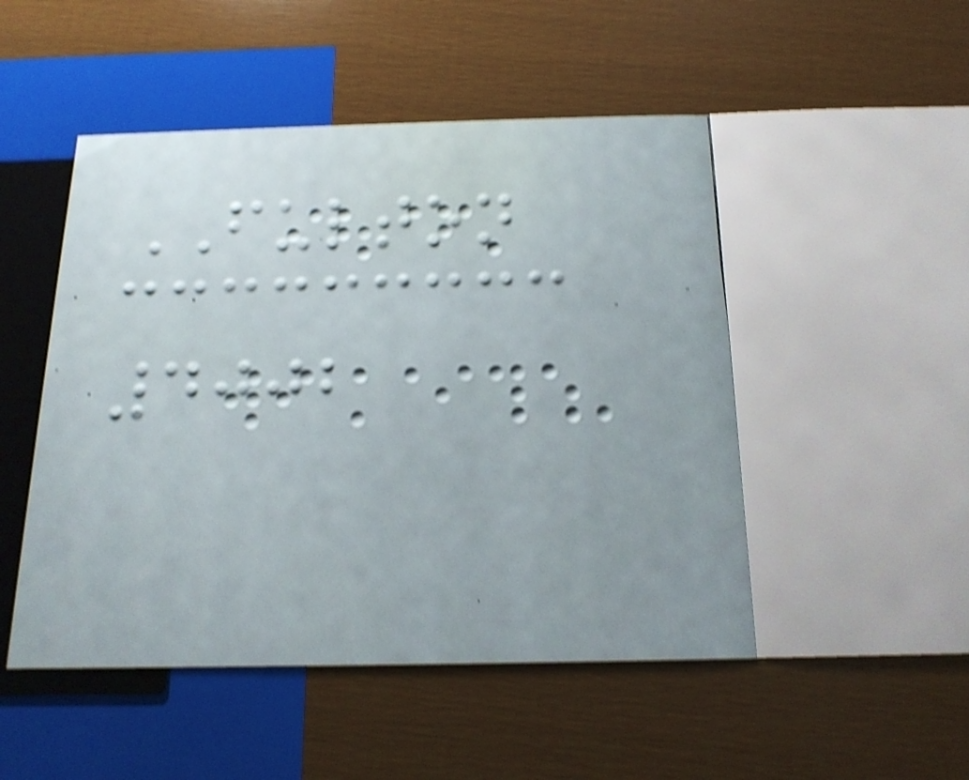FULTON
4002
